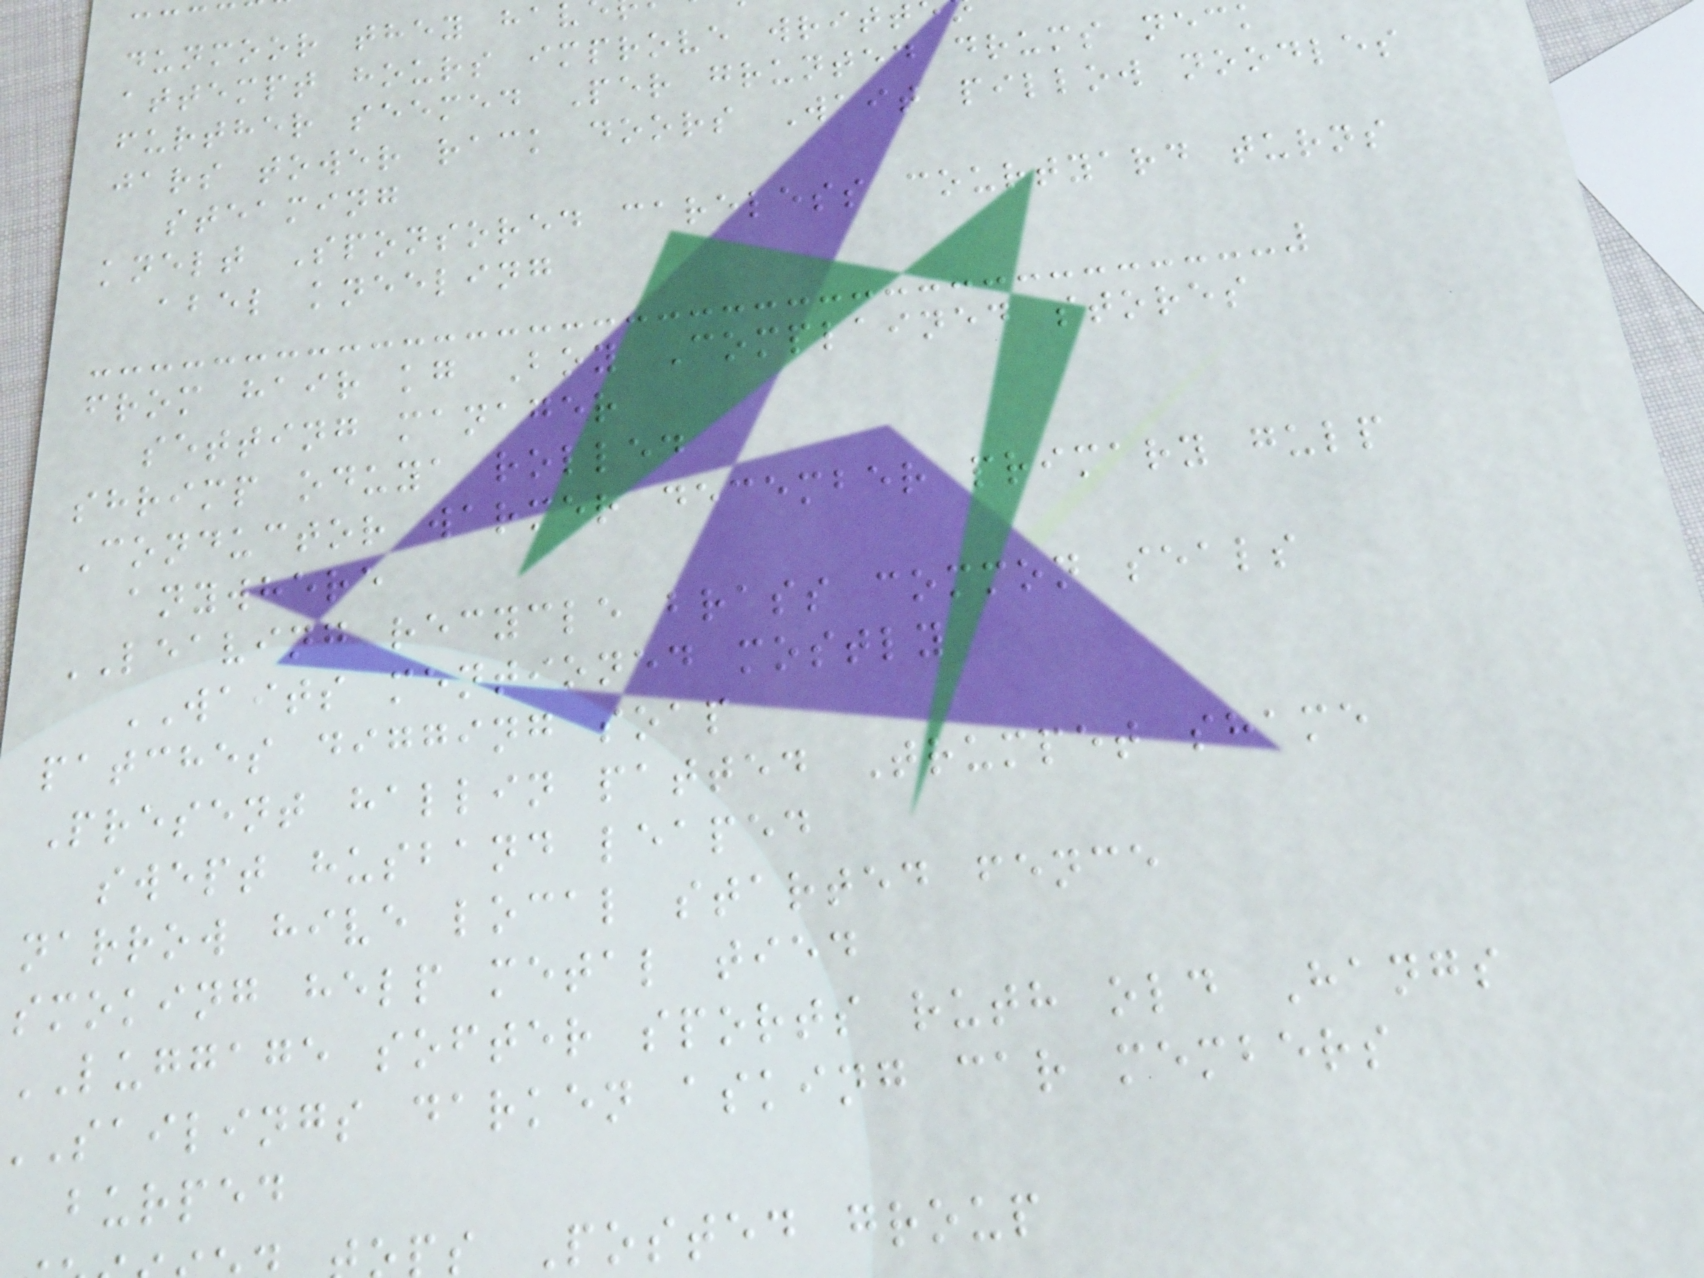dunmoor they ha
attempt hours improve writt
further seemed Per grunted drums neck
jars tower rack doors Wait pillow noodles
steaming
knelt Sponsored careless courtyard turns
abel kneeling
from hair kg Boy Complained stores
setting manager
shrimp oduya rolled
Conductor warmer december primary gulp
anywhere
LEAVING recycle brass common seals
WAITS mentioned mostly
patches digging soap
Present hallin patted Trumpet shame
swept husband leaped
narrow hive local started fence
smoking help metal tied
LUGGAGE softer sports ruth old Hangs
sailings darken asking car members
burped
s Posted group
